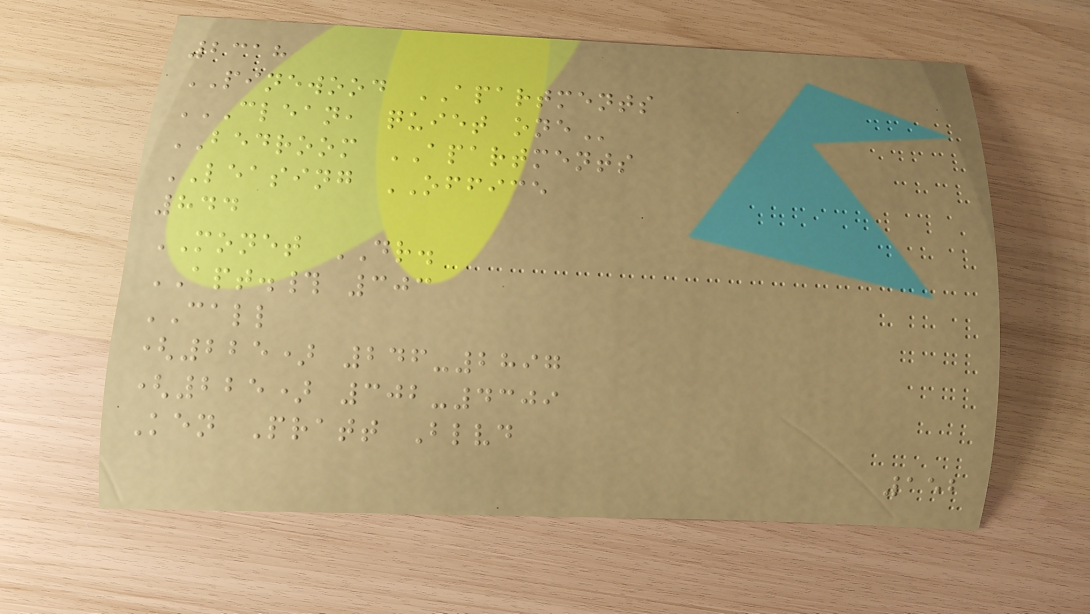2318
PINEWOOD APARTMENTS
CLEAN, QUIET ONE
BEDROOM APARTMENTS
LEASING OFFICE
844
MONET DR.
APT.# 303
CALL
(225) 246-2897
(225) 302-4309
Ken Pratt Blvd
152
